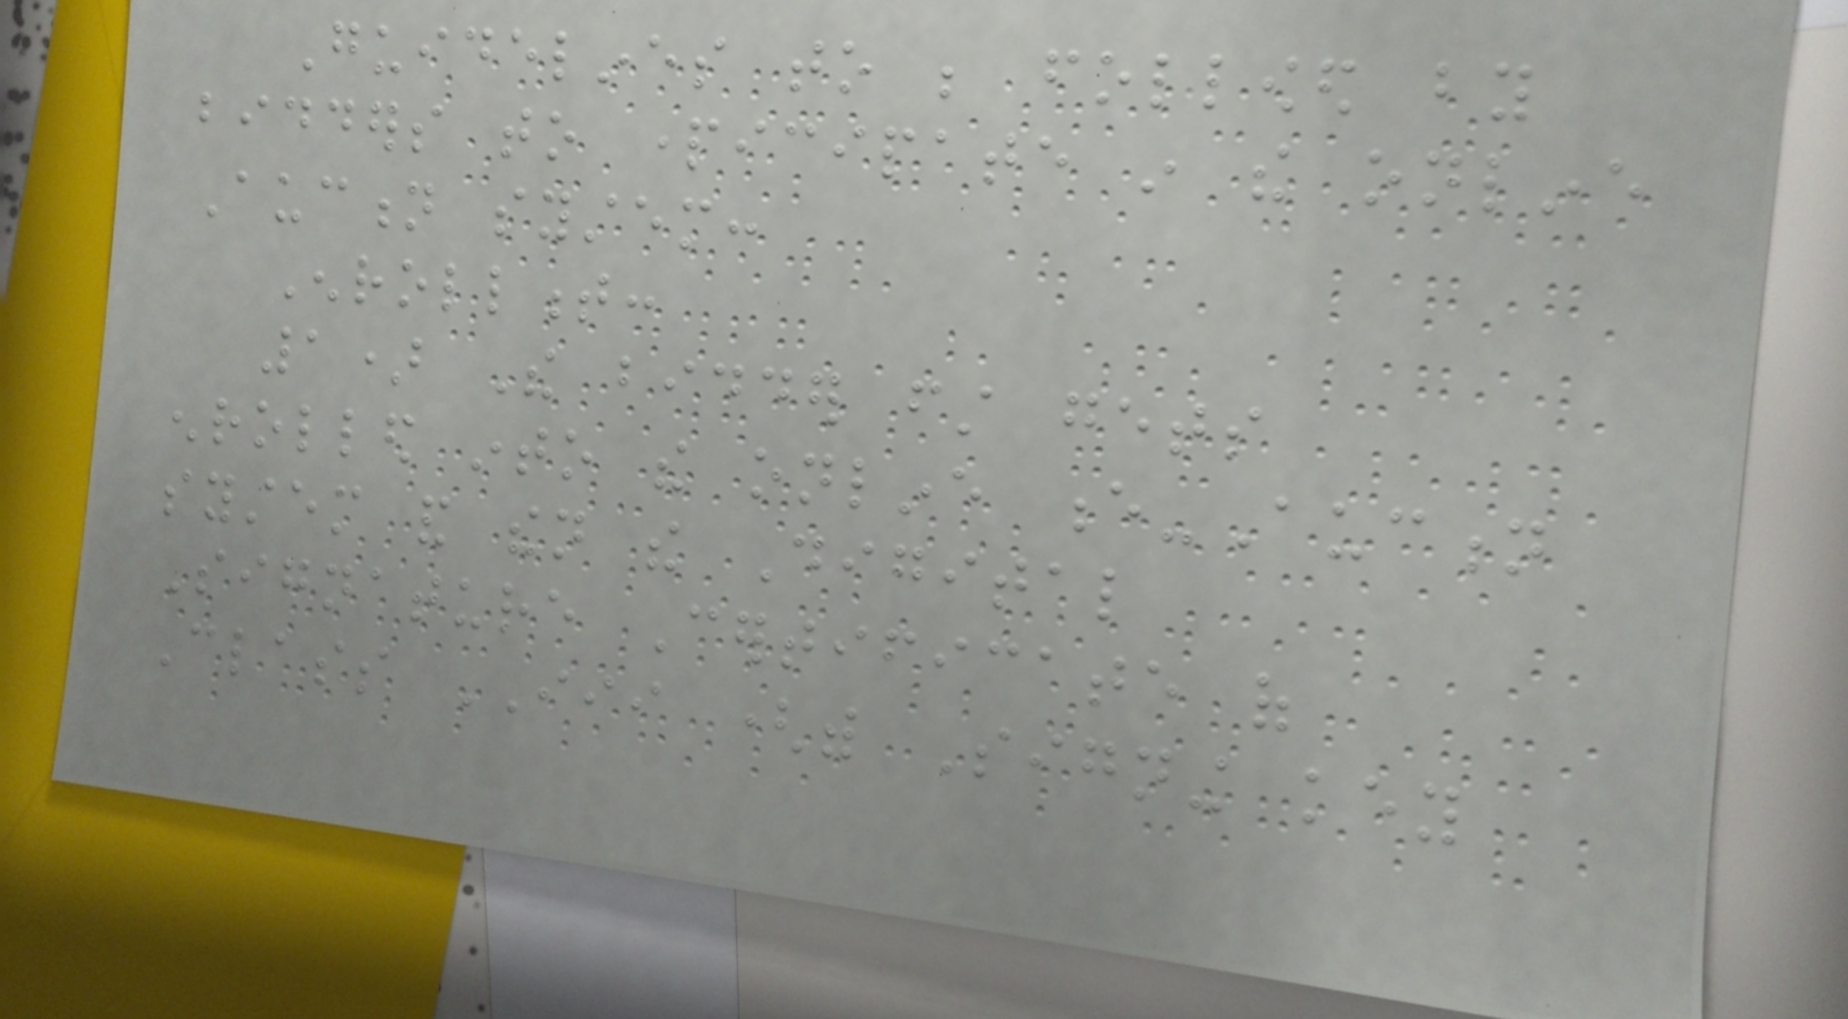Guidelines to be followed by
bidders to participate in the online
Auction system:
Enrollment:
1) The bidder first gets
enrolled into the online e-Auction
system and then the Digital
Signature Certificate of
Class III (with Signing key
